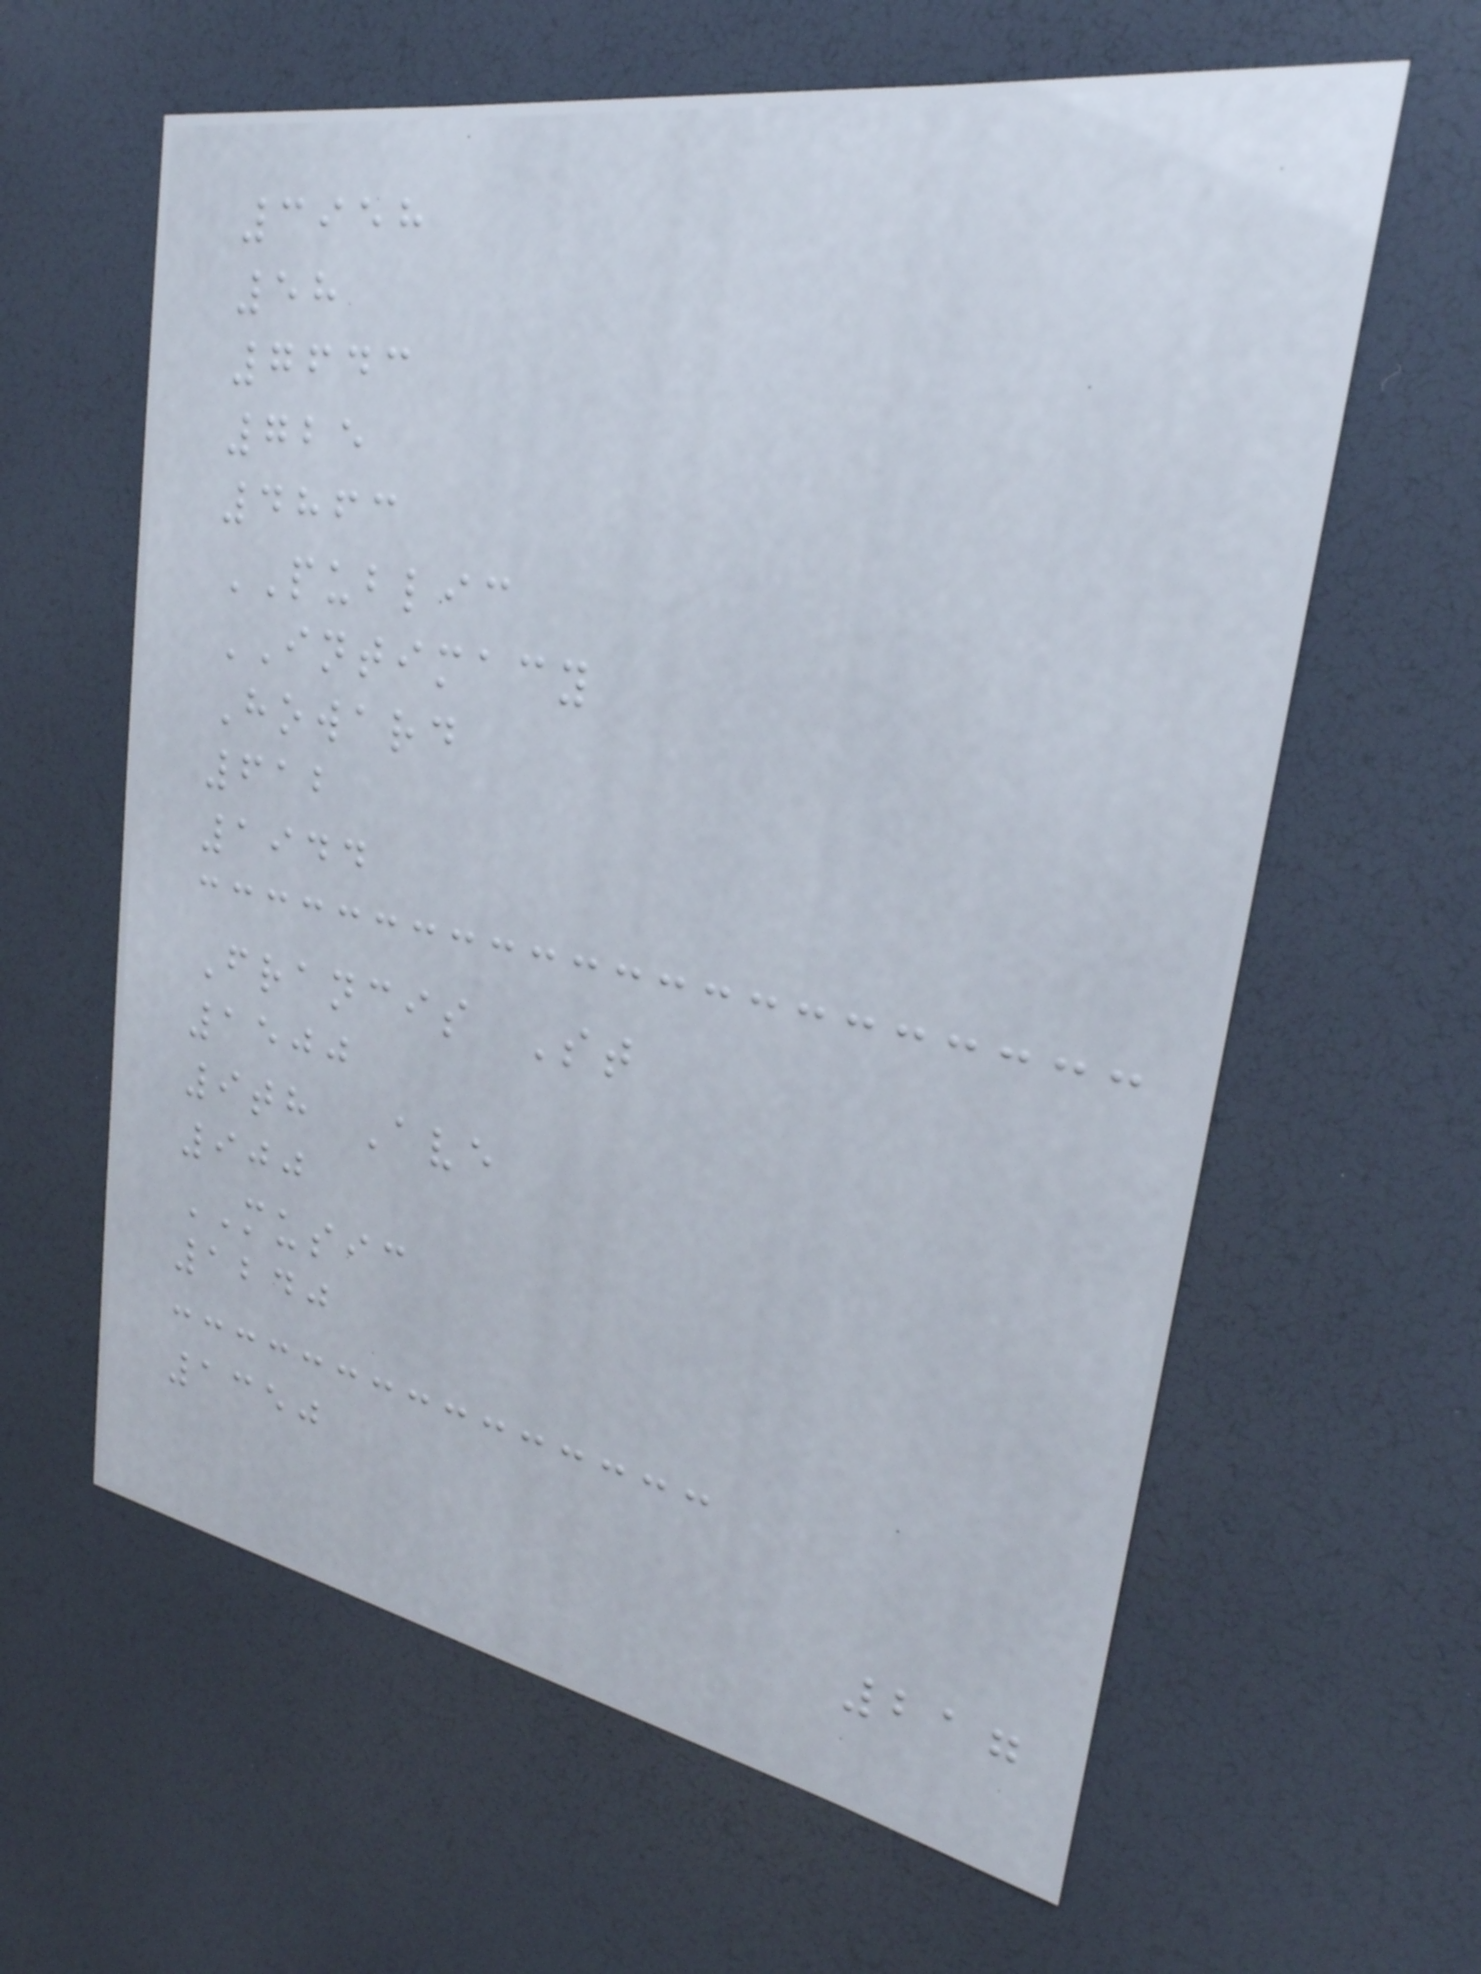3958
58
7643
725
4863
PUBLIC
INTIMACY
Howard
612
1944
Francis St
1500
9th Ave
900
MUSIC
1240
1350
217
